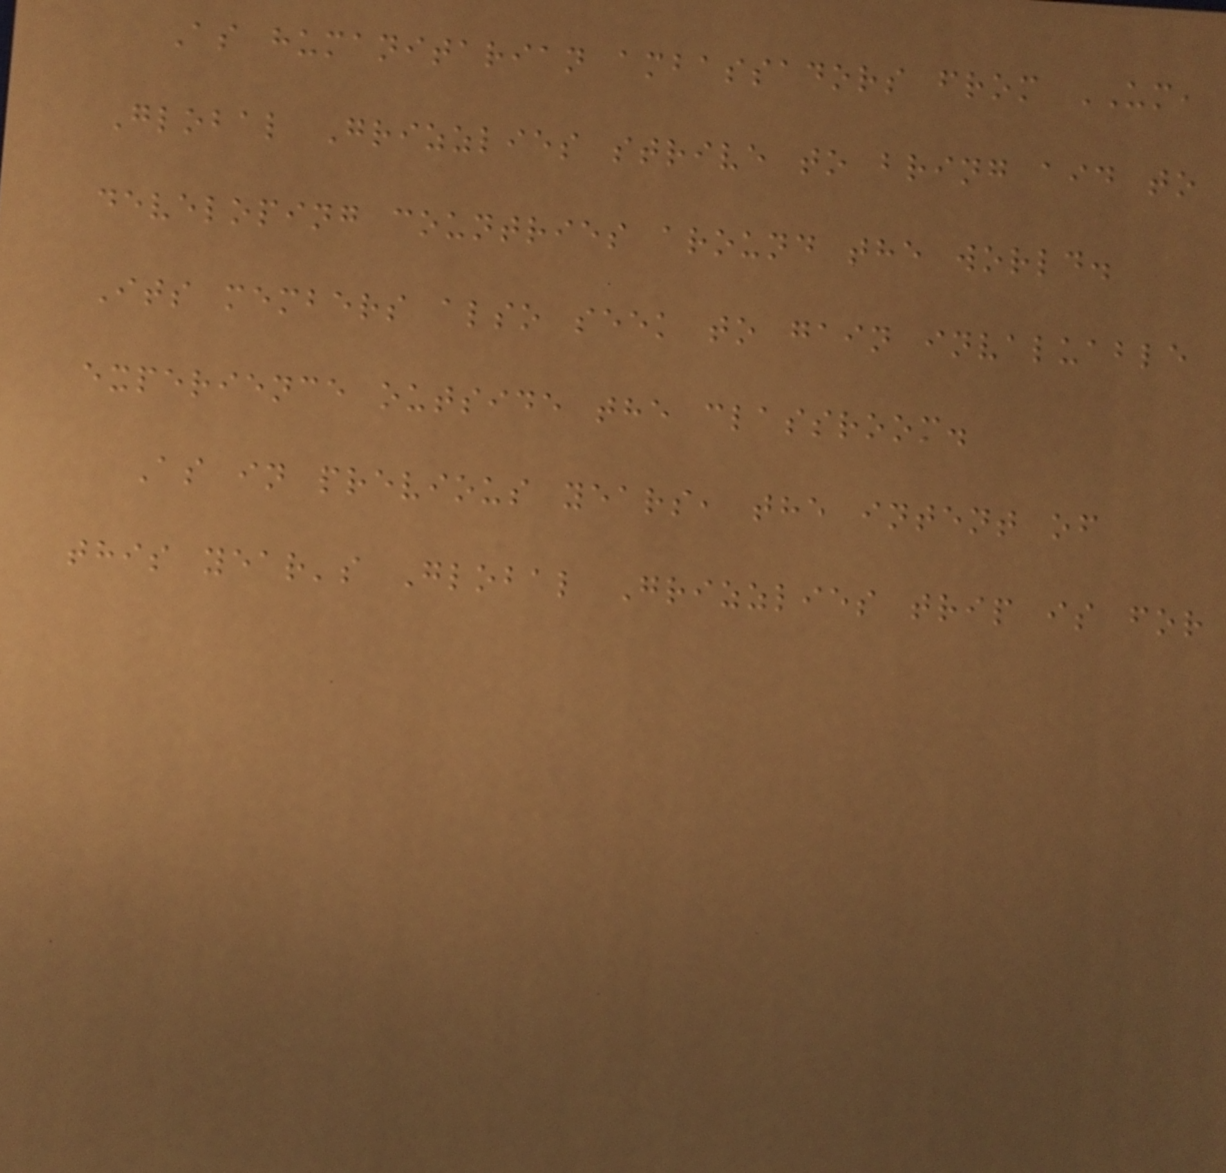As humanitarian ambassadors from UM,
Global Grizzlies strive to bring aid to
developing countries around the world.
Its members also seek to gain invaluable
experience outside the classroom.
As in previous years, the intent of
this year's Global Grizzlies trip is for
